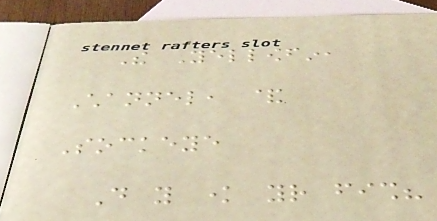The Yellowfin,
Channel, &
Sockeye
Do you know your fish?
